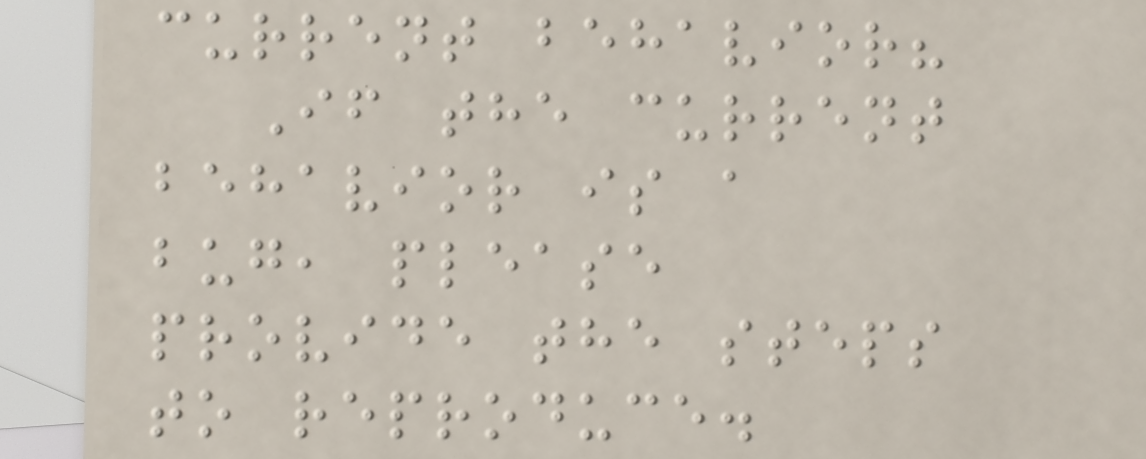current behavior?
If the current
behavior is a
bug, please
provide the steps
to reproduce.
